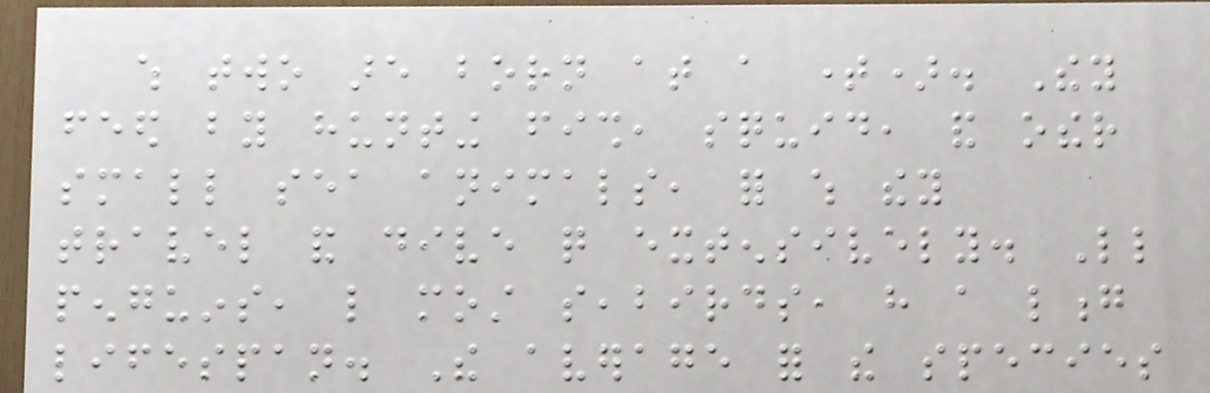which two are born at a time). They
feed by hunting fish, squid, and other
small sea animals, for which they
travel and dive quite extensively. Little
penguins, like most seabirds, have a long
lifespan. The average for the species
